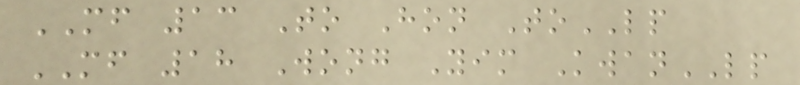MF 13 To Hon ToLP
MF 18 Wong Yim KwanLP
